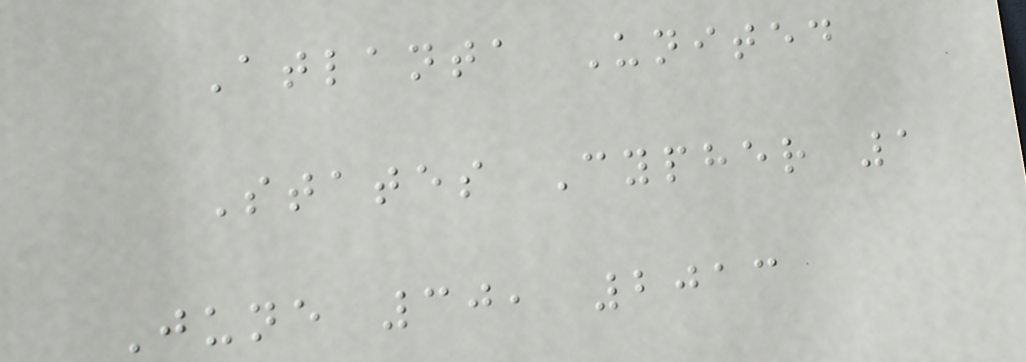Atlanta United
States Cypher 1
June 30, 2013
